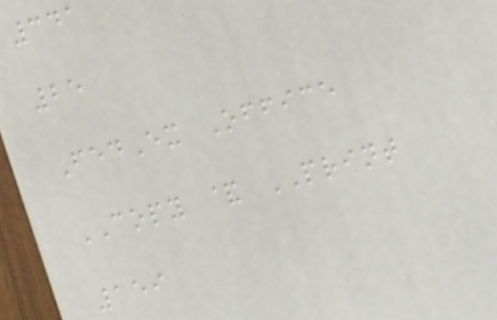341
25
FedEx Office
COPY & PRINT
159
